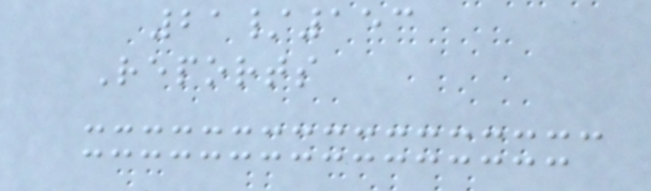21/153
Reports
